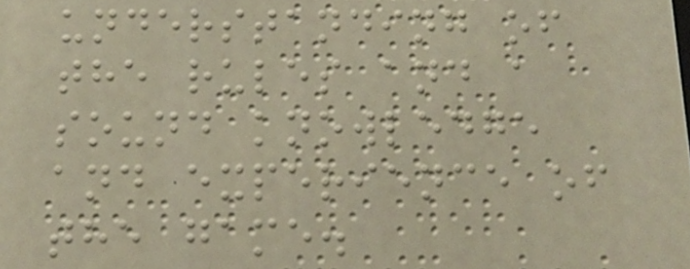understanding of
the rules and a
sound knowledge
and experience of
the game.
